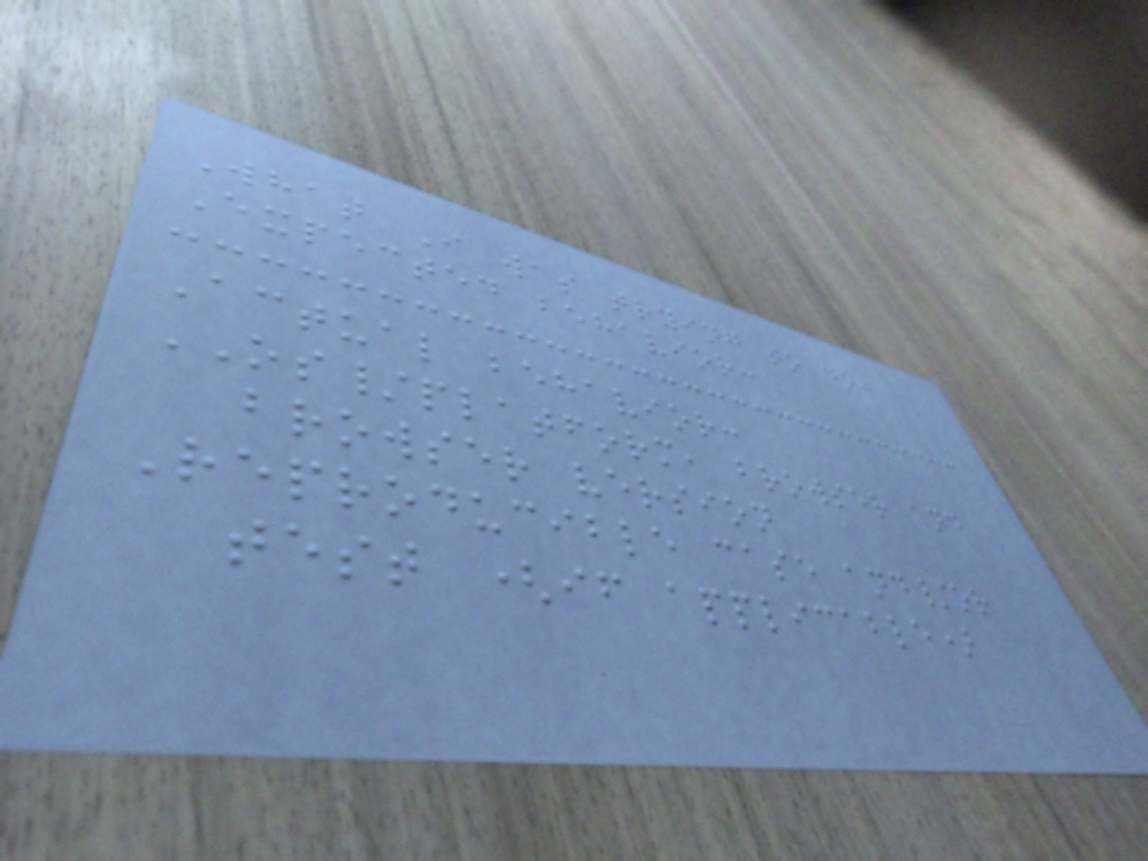What I was trying to do:
Expected behavior:
Actual behavior:
OS/platform, browser and
browser version
Reproducible case and/or
test (if applicable)
